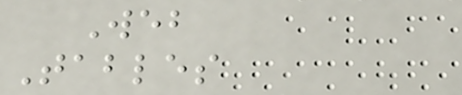Web
Tables
